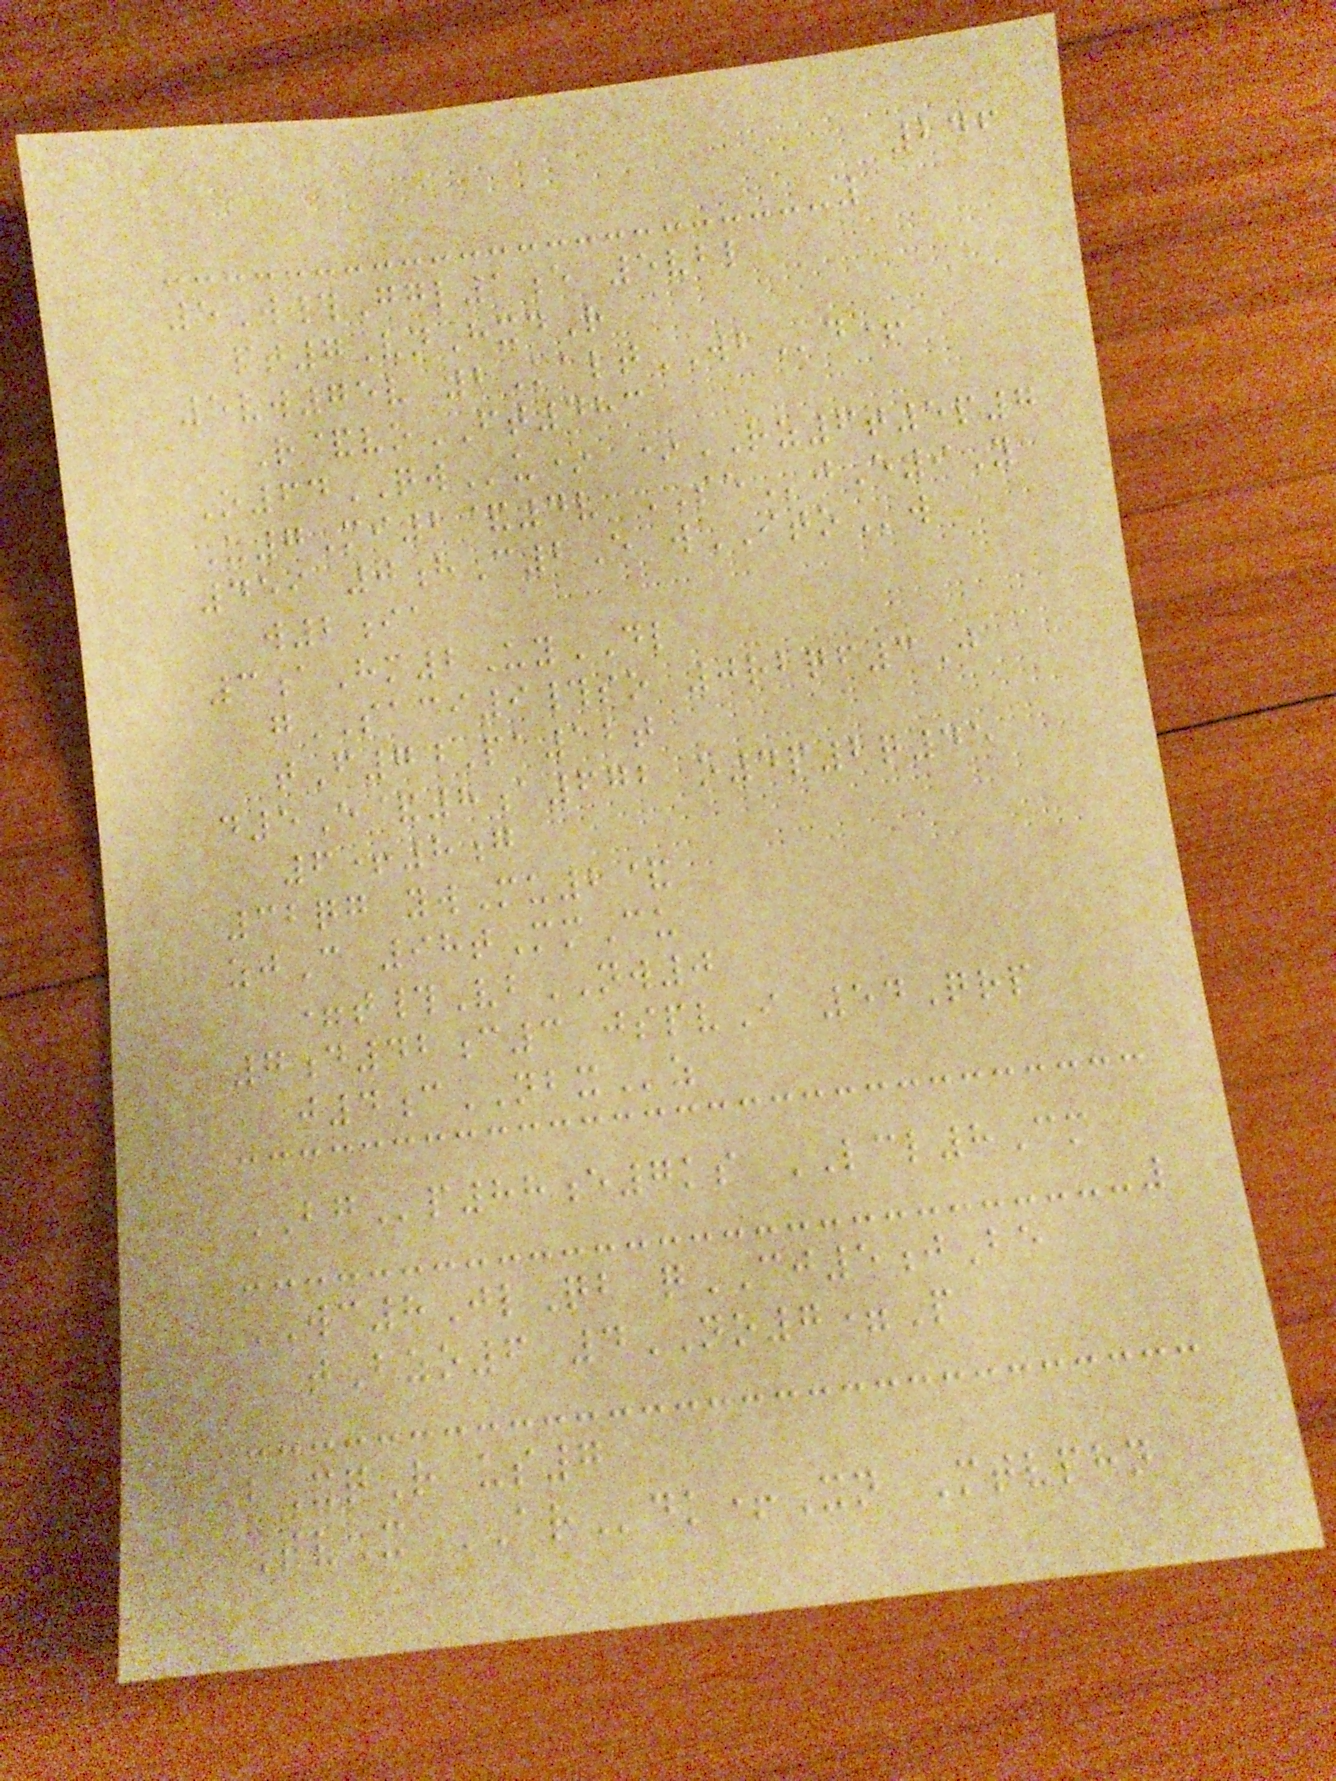246
5W#Ggl1e 5vbl
pt7VnHxdR
5vw75v 2KaltWBd+
R&voFT483
O64QWu* *RZ6t5p7
U7Mi2&4v SEjE9Y
459 0hC2E wITOw
w2ia
3aHm2UyDL
gSACI9#so 0rbqf3J
tF74Pa12t
d5E&8a672 o4p2q45
6+8g
32qg ywMu2&
zjC 98tMmCu
=t#VbNW0
7d42c3 jspvI 54Qrp
j4cNBXz
BGp88e7ks LCL8Cm
WC8JlQb qCJ5jBe
tBzo6 4NO7=P
bXqR us7
TvX ARdk+Xn Mtvphn
